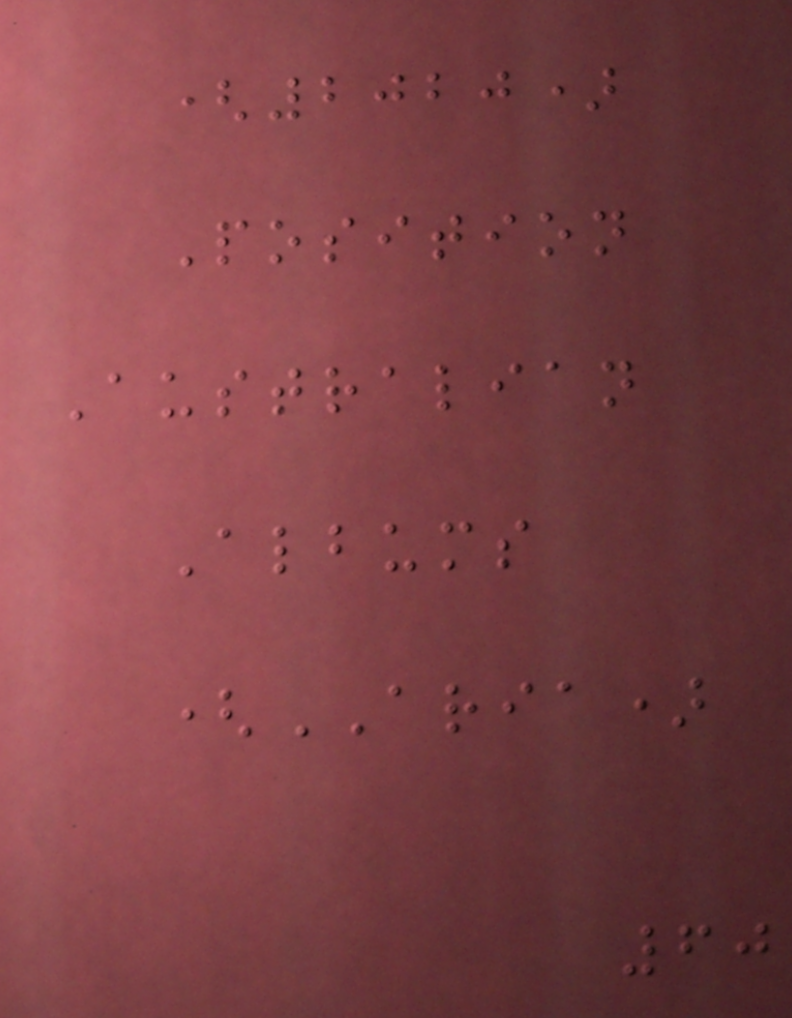(2020)
Position
Australian
Albums
(ARIA)
60
